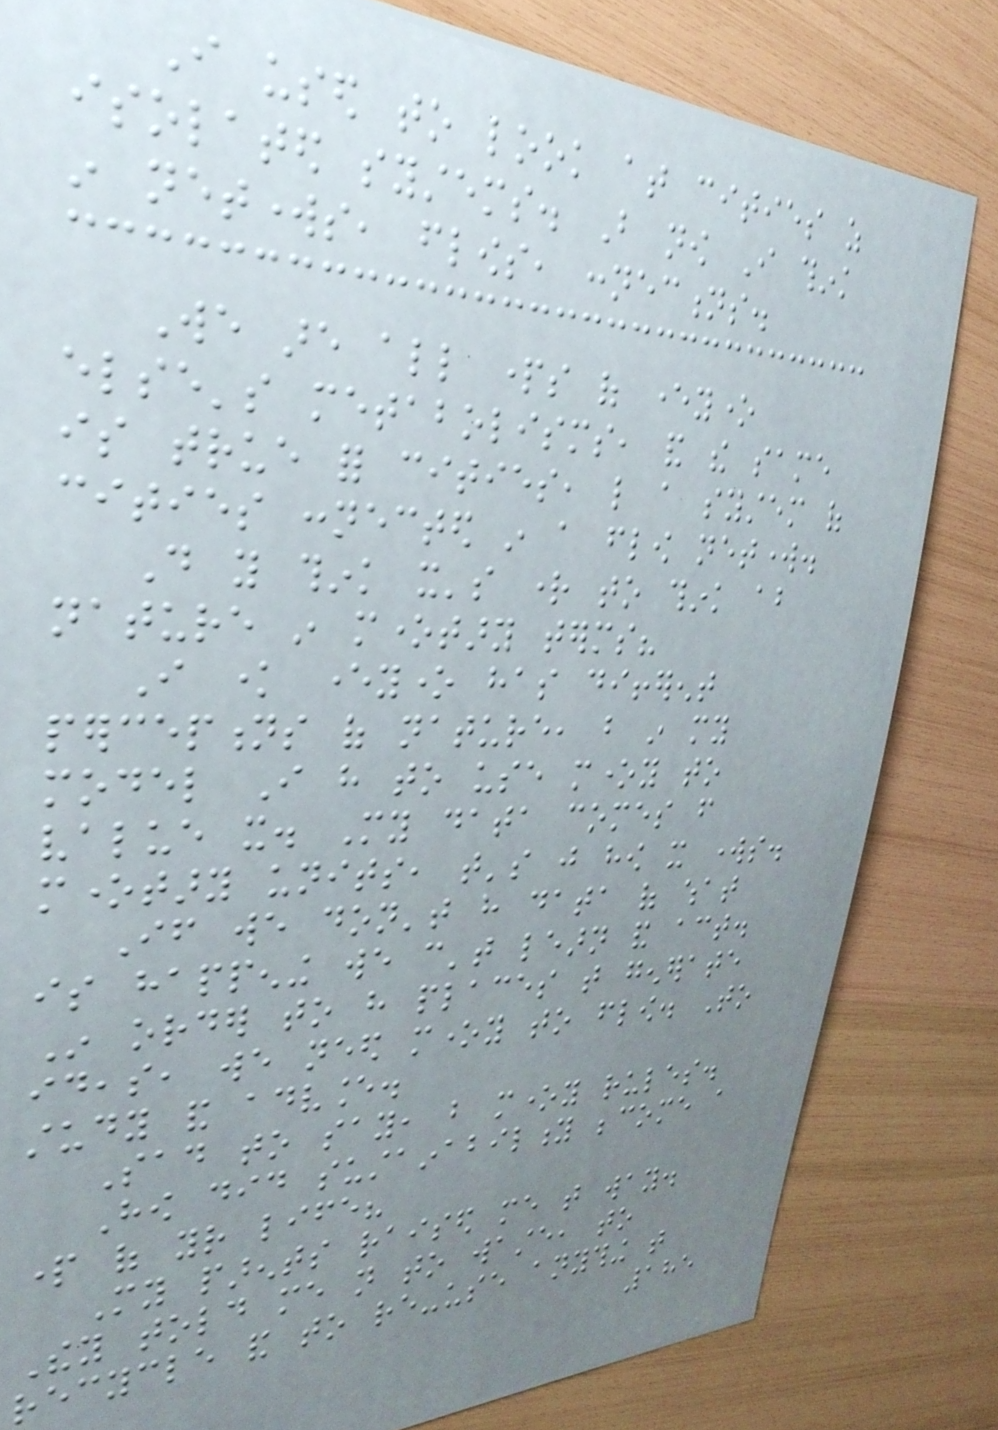I used to look at cities as
isolated systems. But now I think
in networks, flows, connections.
We are all parts of everyone
else's metabolisms, and the same
is true for cities, like a system of
cities connected in a flow network.
Do you think it's right to think about
nature in monetary terms?
I know everyone has different
perceptions of nature, but in my
model I have to use money to
value it. My data comes from
monetary units, that's just how it works.
If we don't have data of what
is happening we can't learn and act.
In order to have places that generate
ideas, we need money to flow. To
study and advance.
Sad to say, but money rules.
How did sustainability become a
part of your life?
My parents raised me that way.
They told me not to waste, to
recycle and to re-use anything that
185
